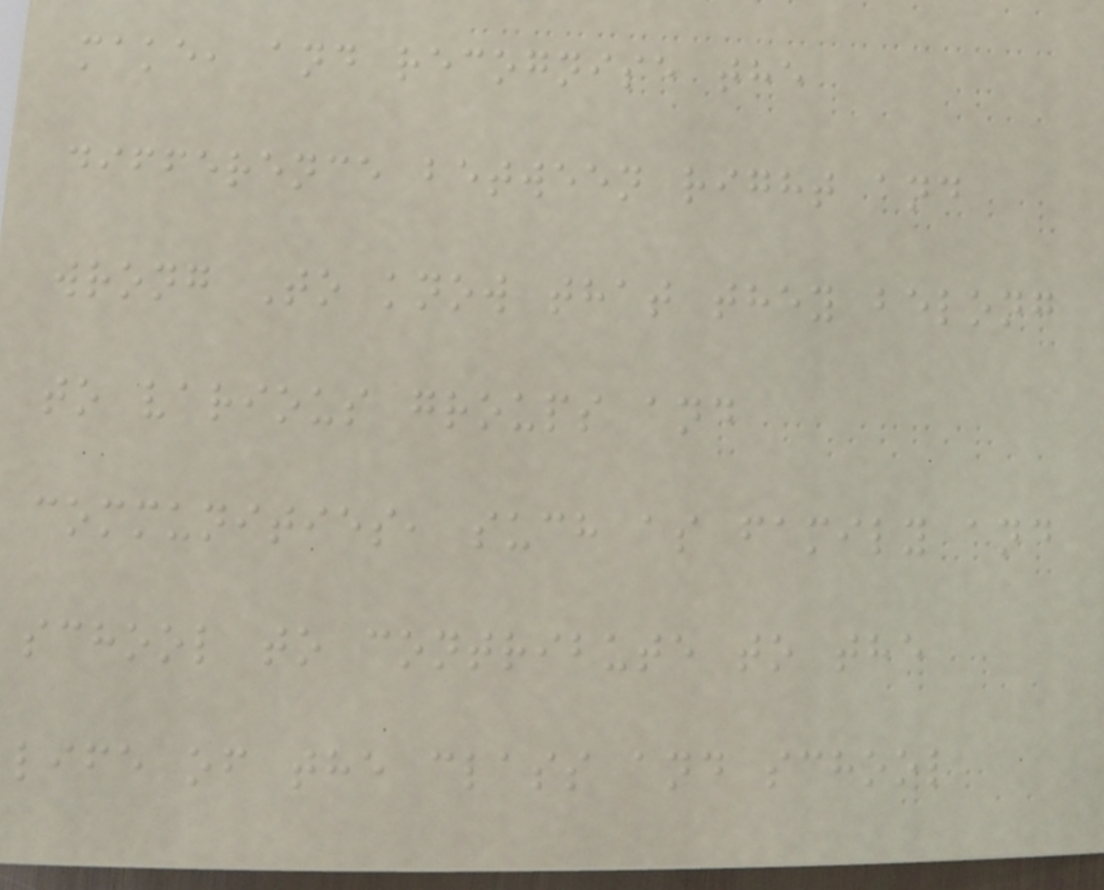make, and recognise the
difference between right and
wrong To know that they belong
to various groups and
communities, such as family and
school to contribute to the
life of the class and school
